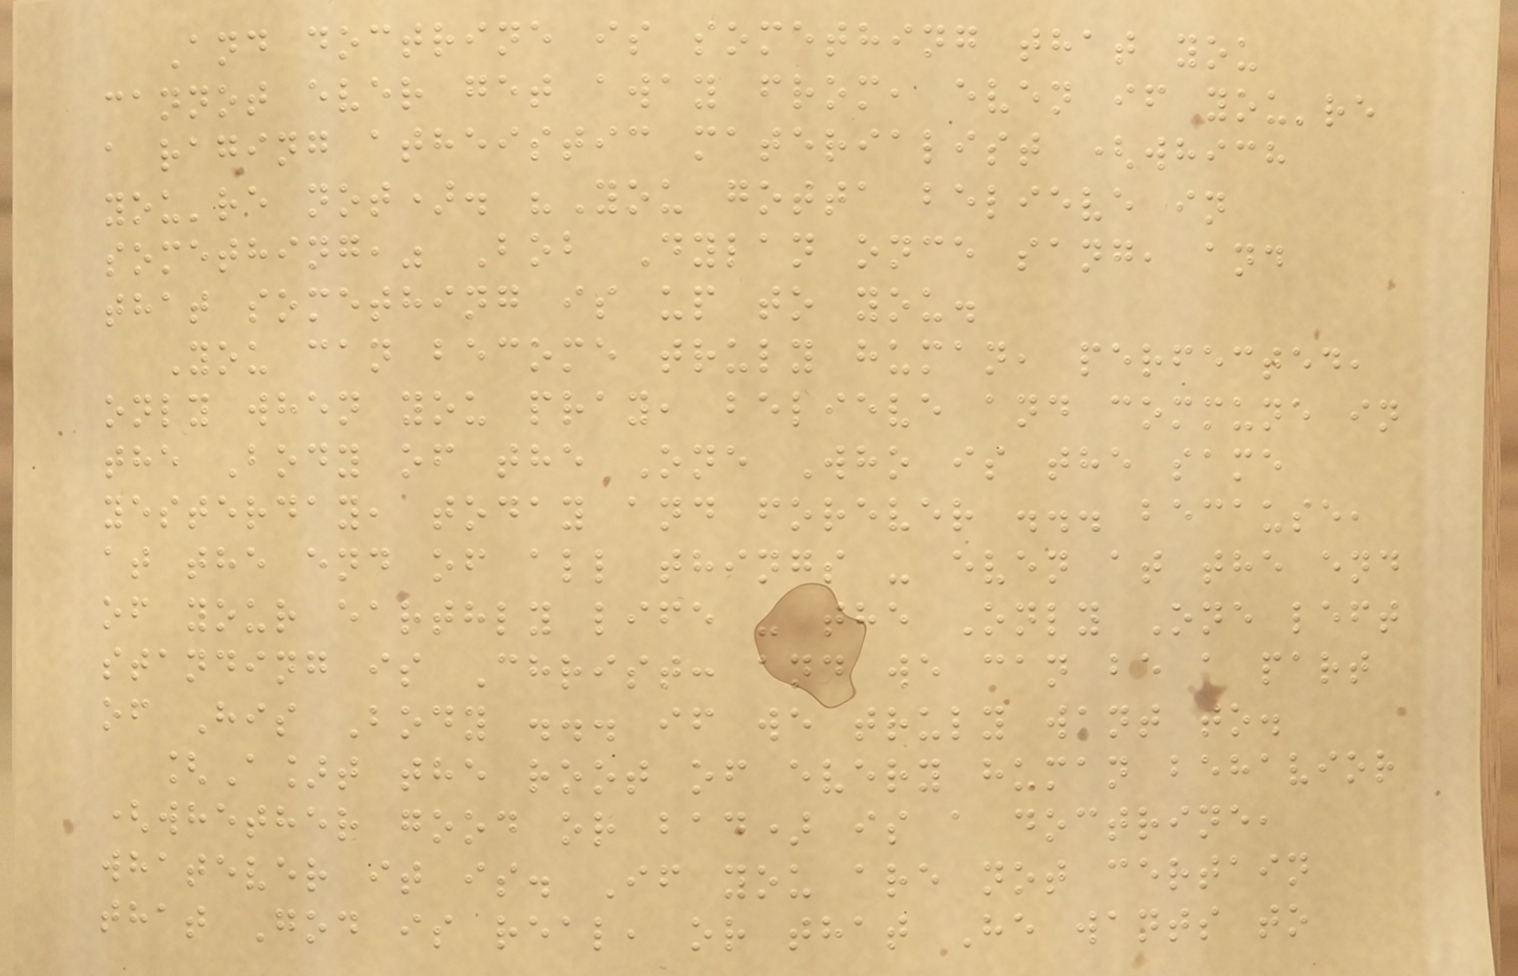And doctrine is something that you
cannot ever get away from, even if you're
a raging atheistic materialist (which
you're not). "You gotta believe in
something," Bob Dylan once sang, and
that something is up to you.
You can become truly human, perfected,
only when you pray, believe and commune in
the Body of the One Who is the same
yesterday, today and forever ... because,
at the end of all things - even at the end
of your earthly life - the Only One left
standing is Christ: and we can be a part
of His Body ... if we truly want to.
[A]t the root of every human behavior
(whether good or bad) is a doctrine,
whatever it is. If you are not certain
that God is real, or that He wants to
